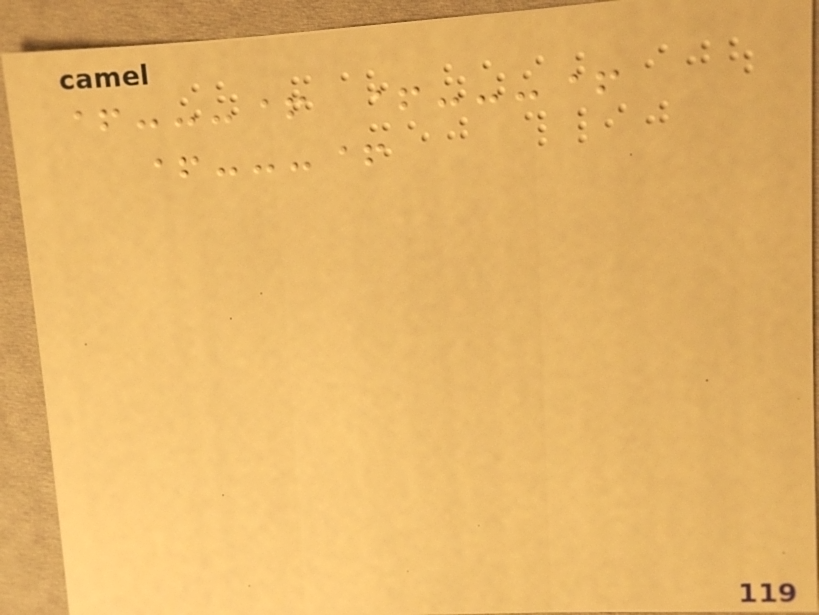+---+ +---+
+---+
